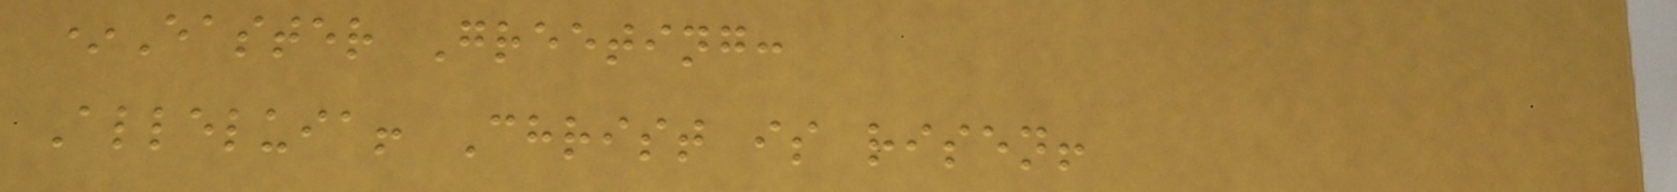*Easter Greeting:
Alleluia! Christ is risen!
